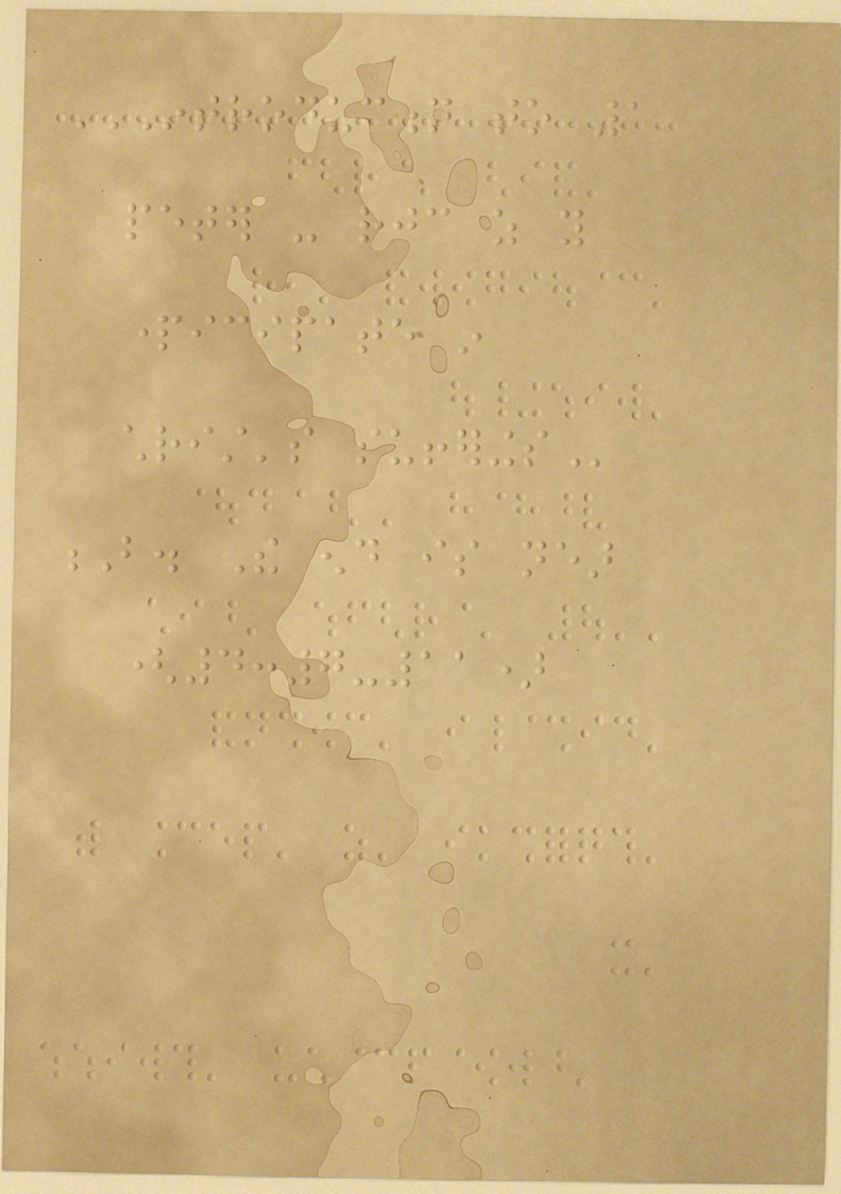INTRODUCTION TO 1
PETER - REJOICE AS YOU
PARTICIPATE IN
CHRIST'S SUFFERINGS
B. The end is near
(4:7-11)
